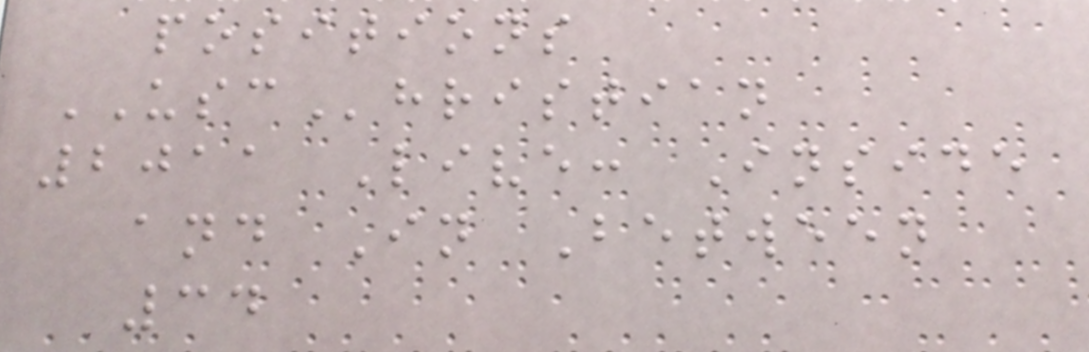positions
USChristian
2011 Live: Inside
and In Between
34
